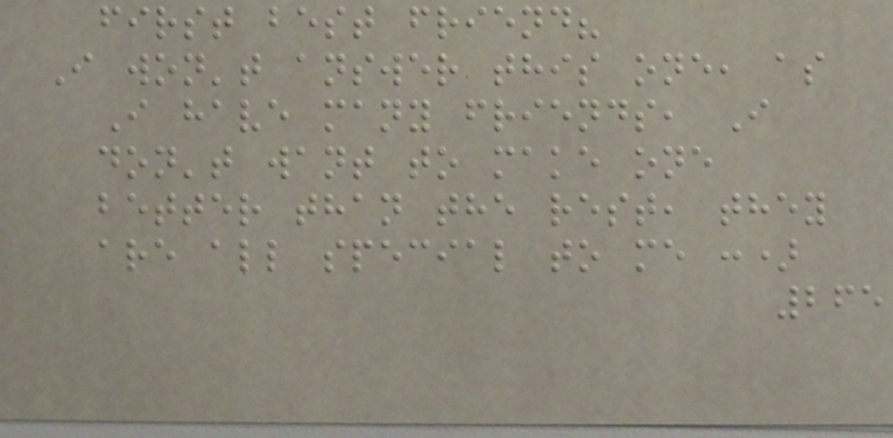first best friend?
I won't answer this one, as
I have many friends, I
don't want to make one
better than the rest, they
are all special to me :)
265
